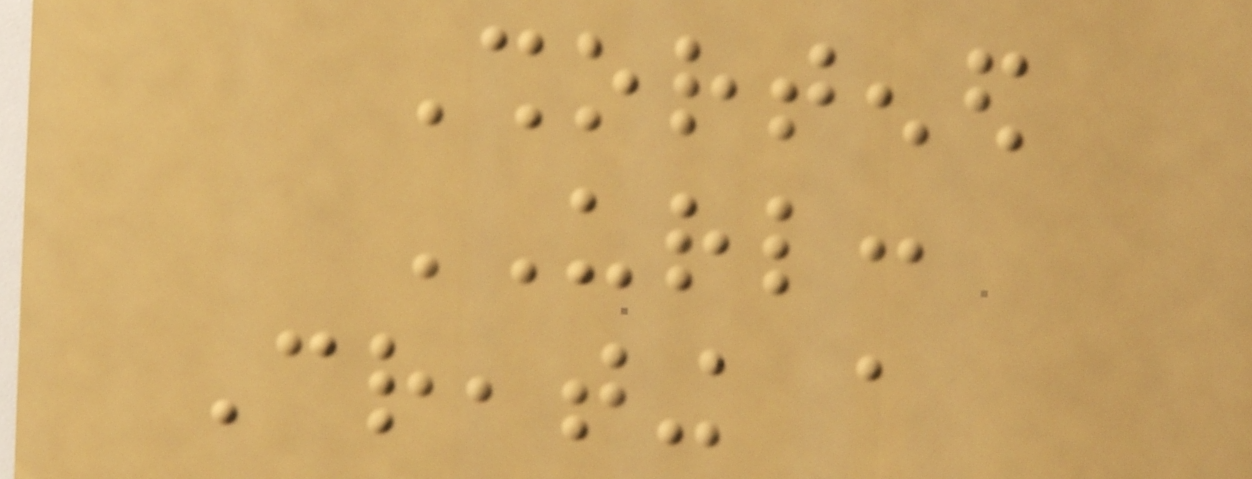Shortened
URL:
Creating a
